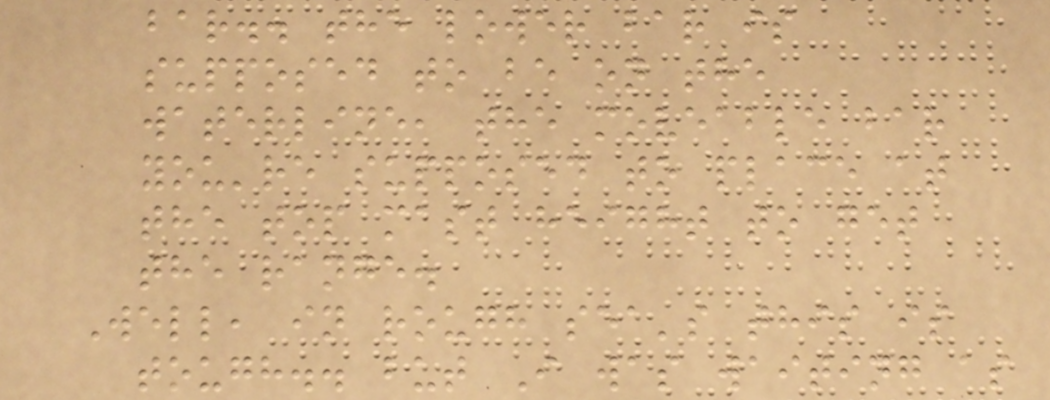bar.. the lower bar is
supposed to be on the
waterline, the moveable bar
you're supposed to place at
the top mast height to get
the range.
Well, in rough sea's this is
tough.. but I was waiting as
